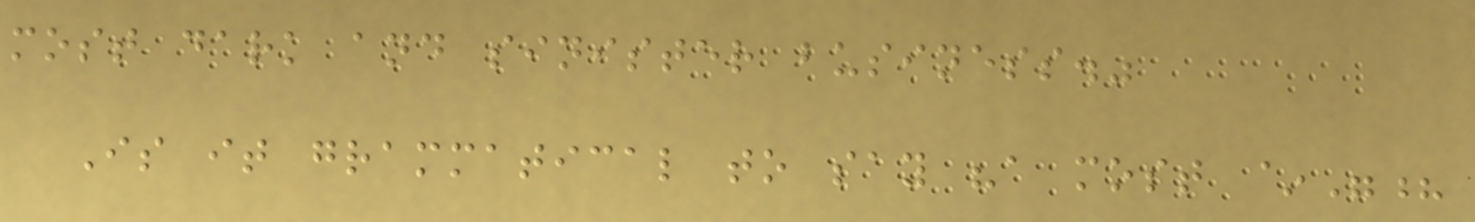most dark and sinister business."
Is it grammatical to say "a most ~"?
